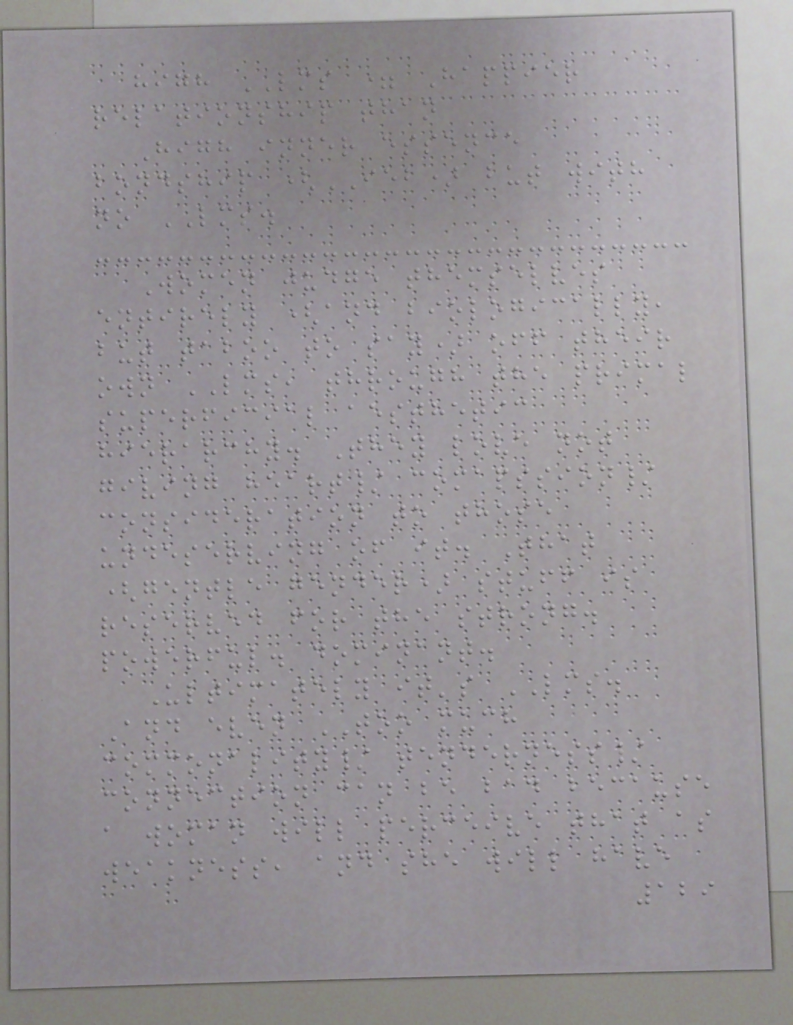high LMS = Happier
relationship than
High inner essence
bondship (IEB) but with
no LMS.
Women judge themselves
entirely (and biologically,
but taboo to say) off their
own LMS, through the primal
superficial aesthetic
hierarchy. They love not
giving heart/ comapssion/
consideration to those
undeserving of it. That
(gentle gender) stuff is
reserved for the strong.
powerful. dominant.
Ultimately it's LMS.
And even TOO much
commonality/ tenderness/
connection can be bad because
a woman will perceive that as
weakness, and she will have
129
